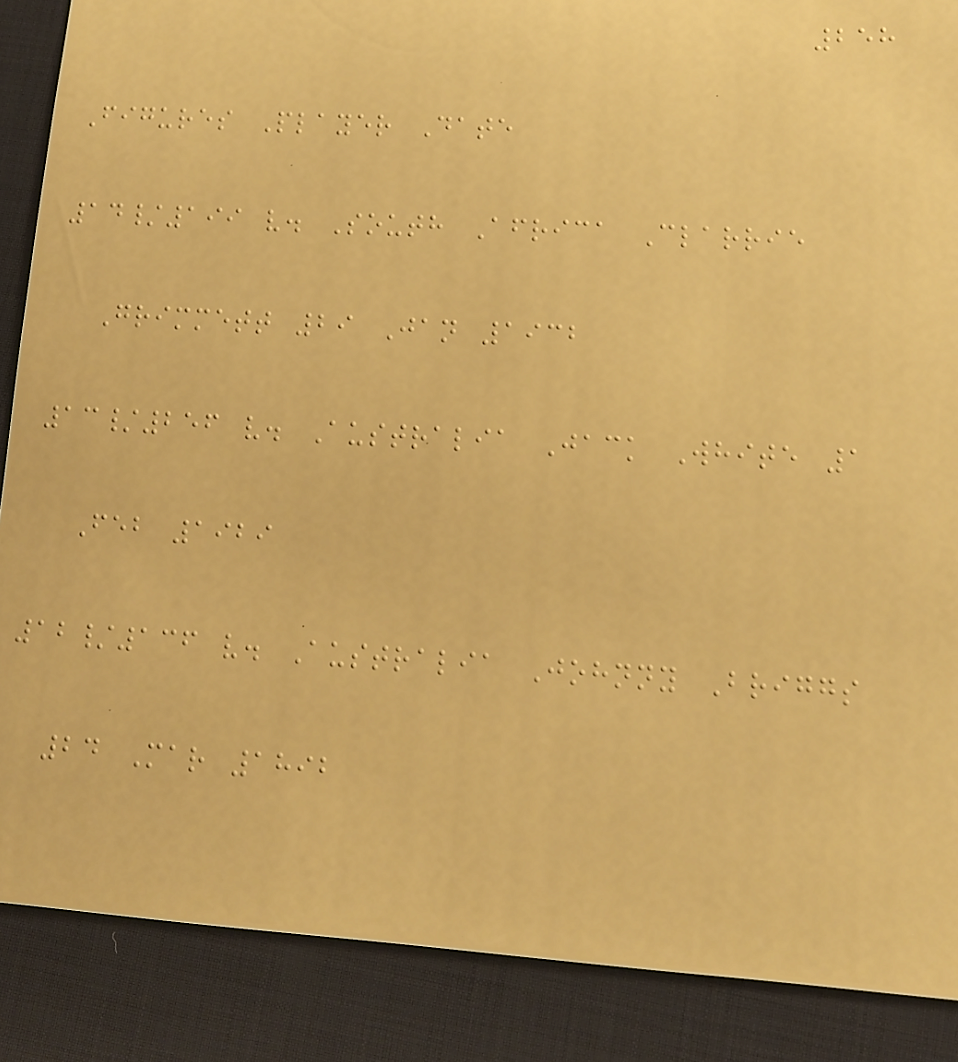258
Figures Player Date
14/199 v. South Africa Clarrie
Grimmett 29 Jan 1932
13/256 v. Australia Jack White 1
Feb 1929
12/136 v. Australia Johnny Briggs
24 Mar 1892
